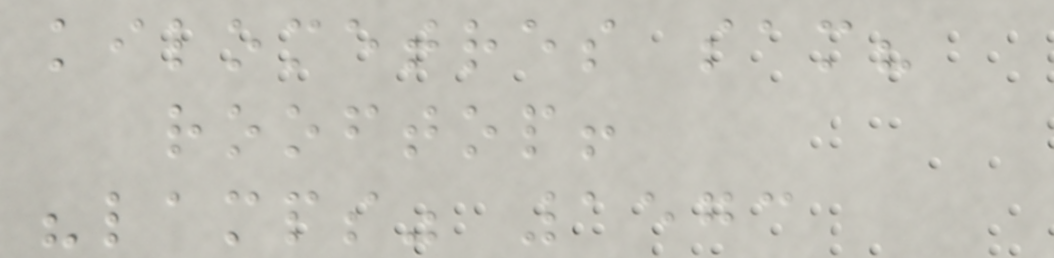kilometres sam?
rooftop!
"lamps" 1573
